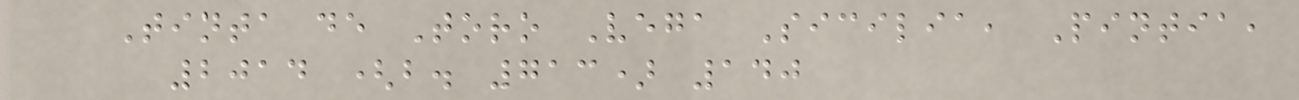Tinta de Toro Vega Sicilia, Pintia,
2014 (b. 713) 140
